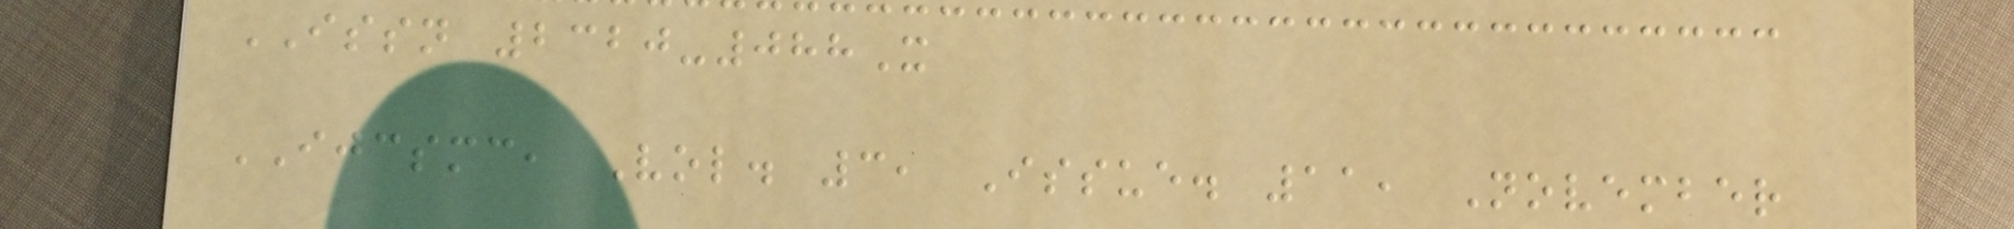ISSN 2320-088X
IJCSMC, Vol. 3, Issue. 11, November
